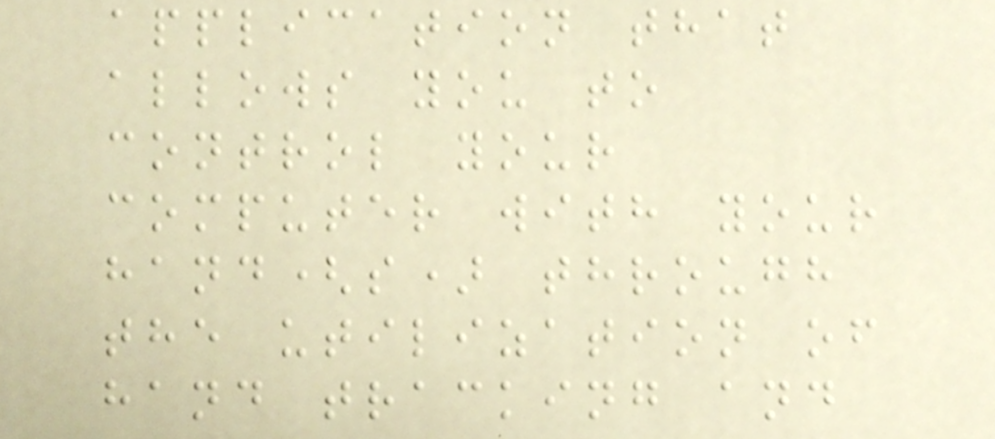application that
allows you to
control your
computer with your
hand(s) through
the utilization of
hand tracking and
